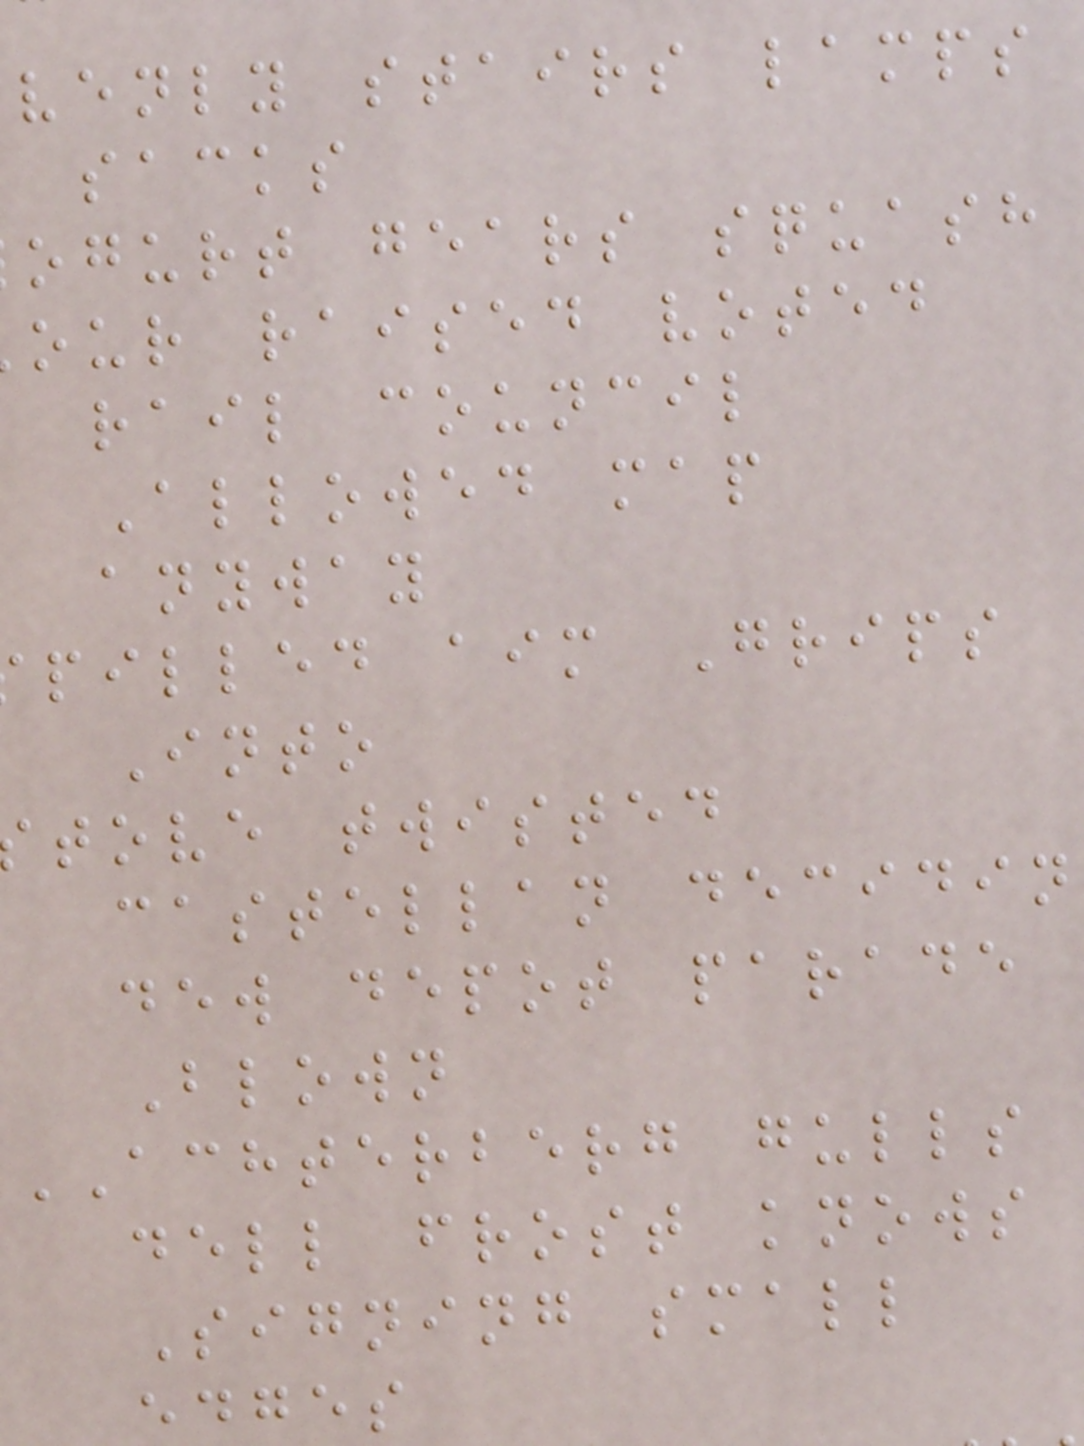venly stairs lamps
sacks
ogurt gears squash
our raised voted
rail council
Allowed map
anyway
pilled aim Grips
Into
tove twisted
castellan decidin
dew depot parade
Blown
ACHTERBERG gulls
dell frost knows
Signing small
edges
